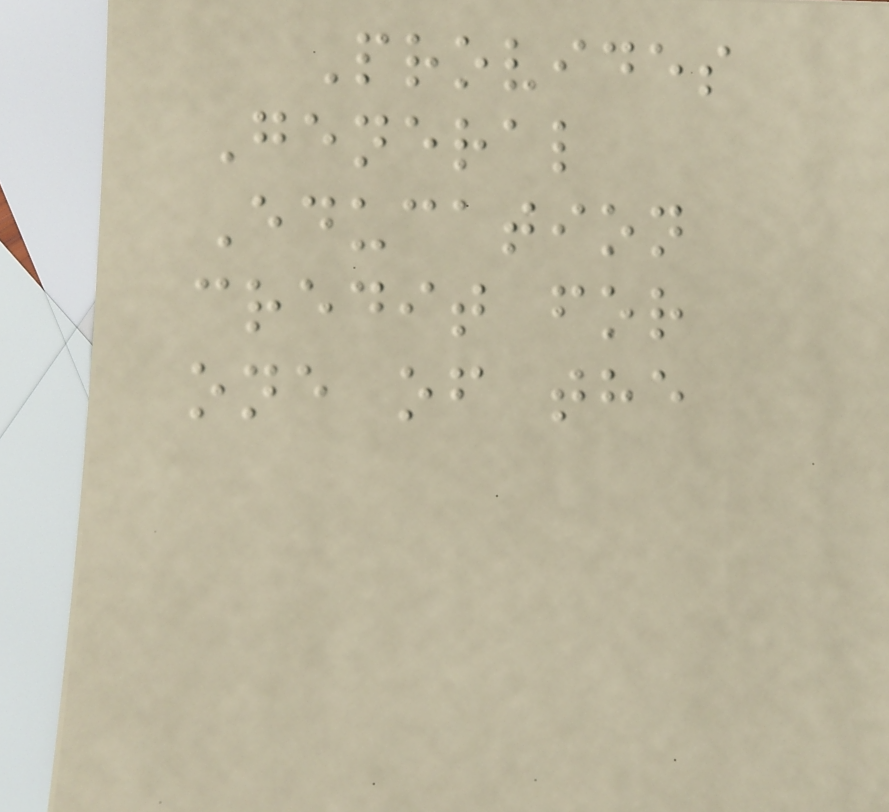Provides
General
Education
credit for
one of the
